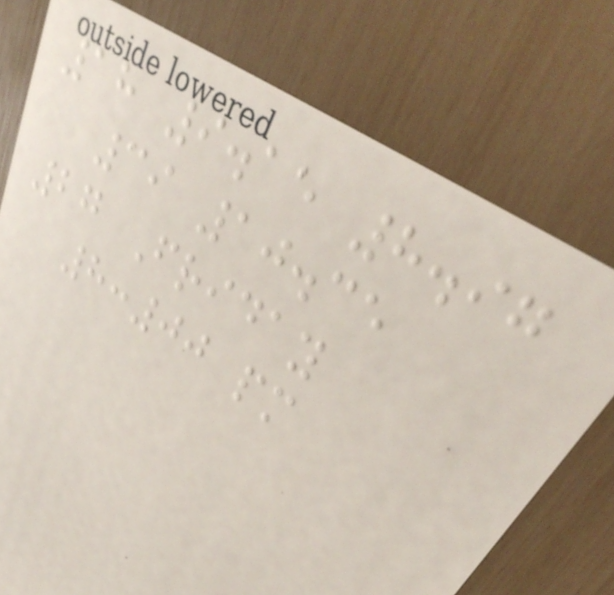18 9.15 8.97
39 10.35
27 Friday
8:00 pm
